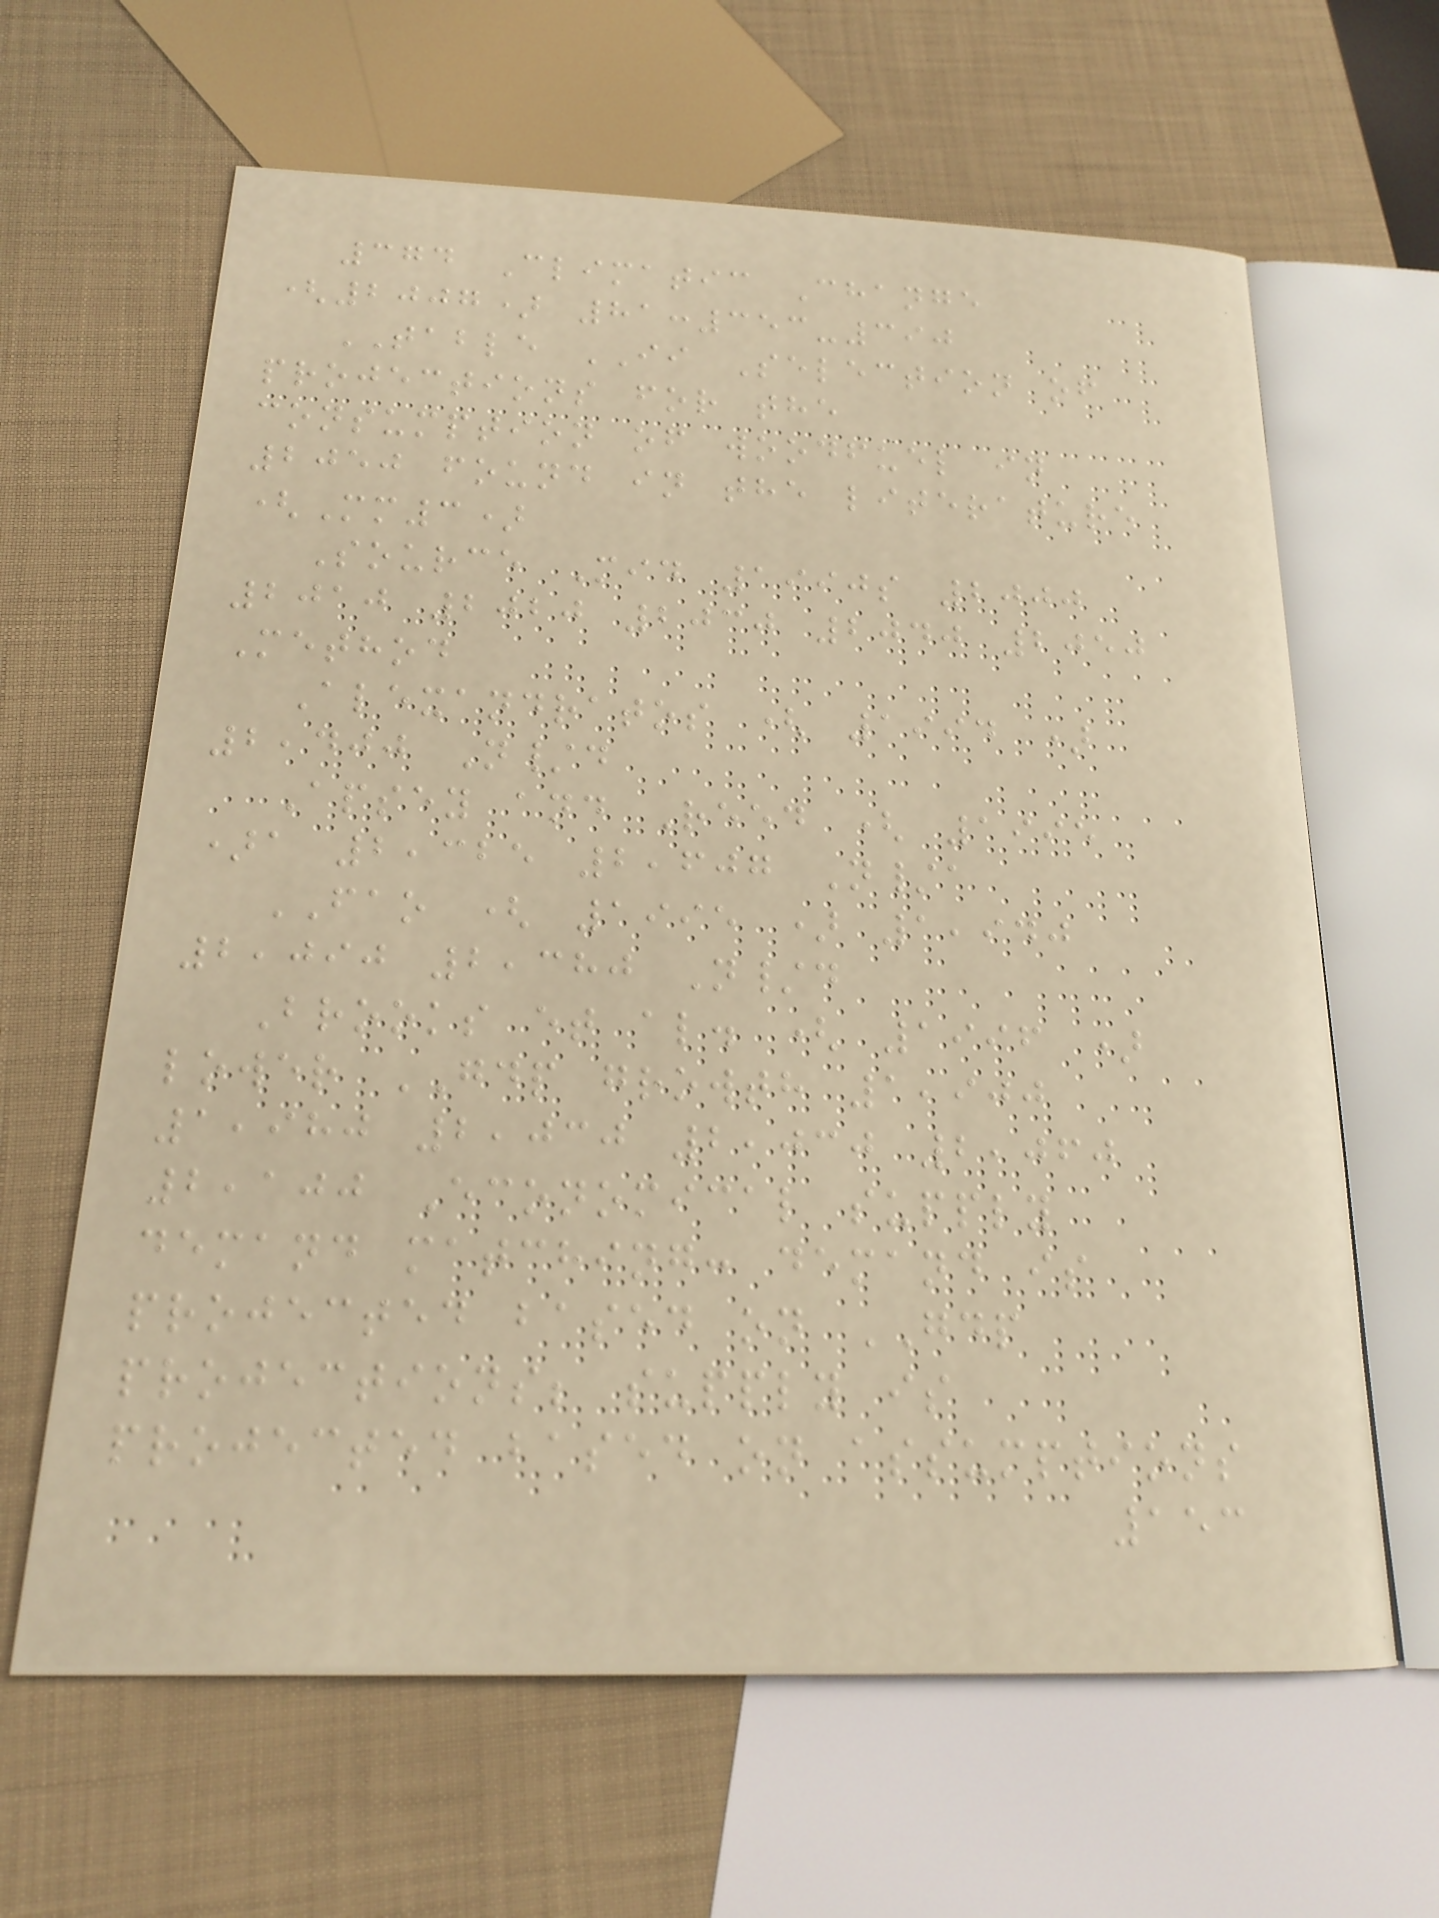374 Climatic Change
(2007) 81:353-390
TABLE II Selection of
projections for the
consumption of woodfuel in
2050 found in the literature
(Mm3)
Source Mid 1990s 2000
2010 2020 2030 2040 2050
Method
Alexandratos ( 1994 )
2,400 N/d
Apsey and Reed ( 1995
)a 2,325 2,607 N/a
FAO ( 1995 ) 1,940
2,090 2,380 N/d
Brooks et al. ( 1996 )
lower GDP growth 1,900
1,980 2,030 2,030 2,060
2,100 Economical supply
demand matching: demand is
projected based on GDP
projections; supply is
projected based on assumptions
153
